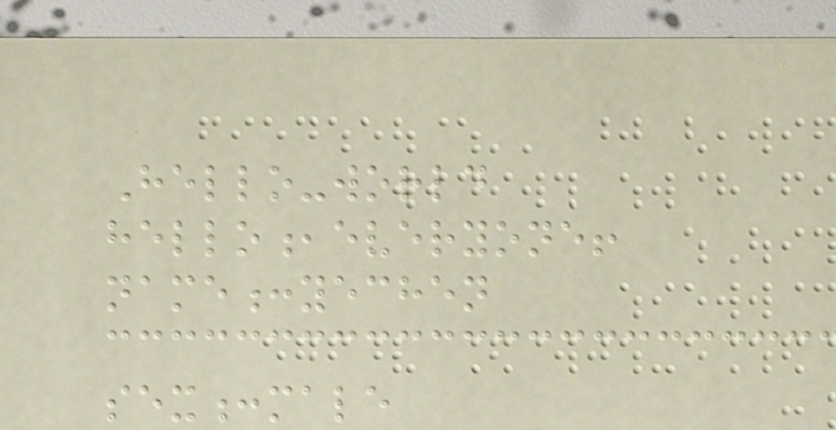Hello-world
hello,everyone!
name:yechen
sex:male
